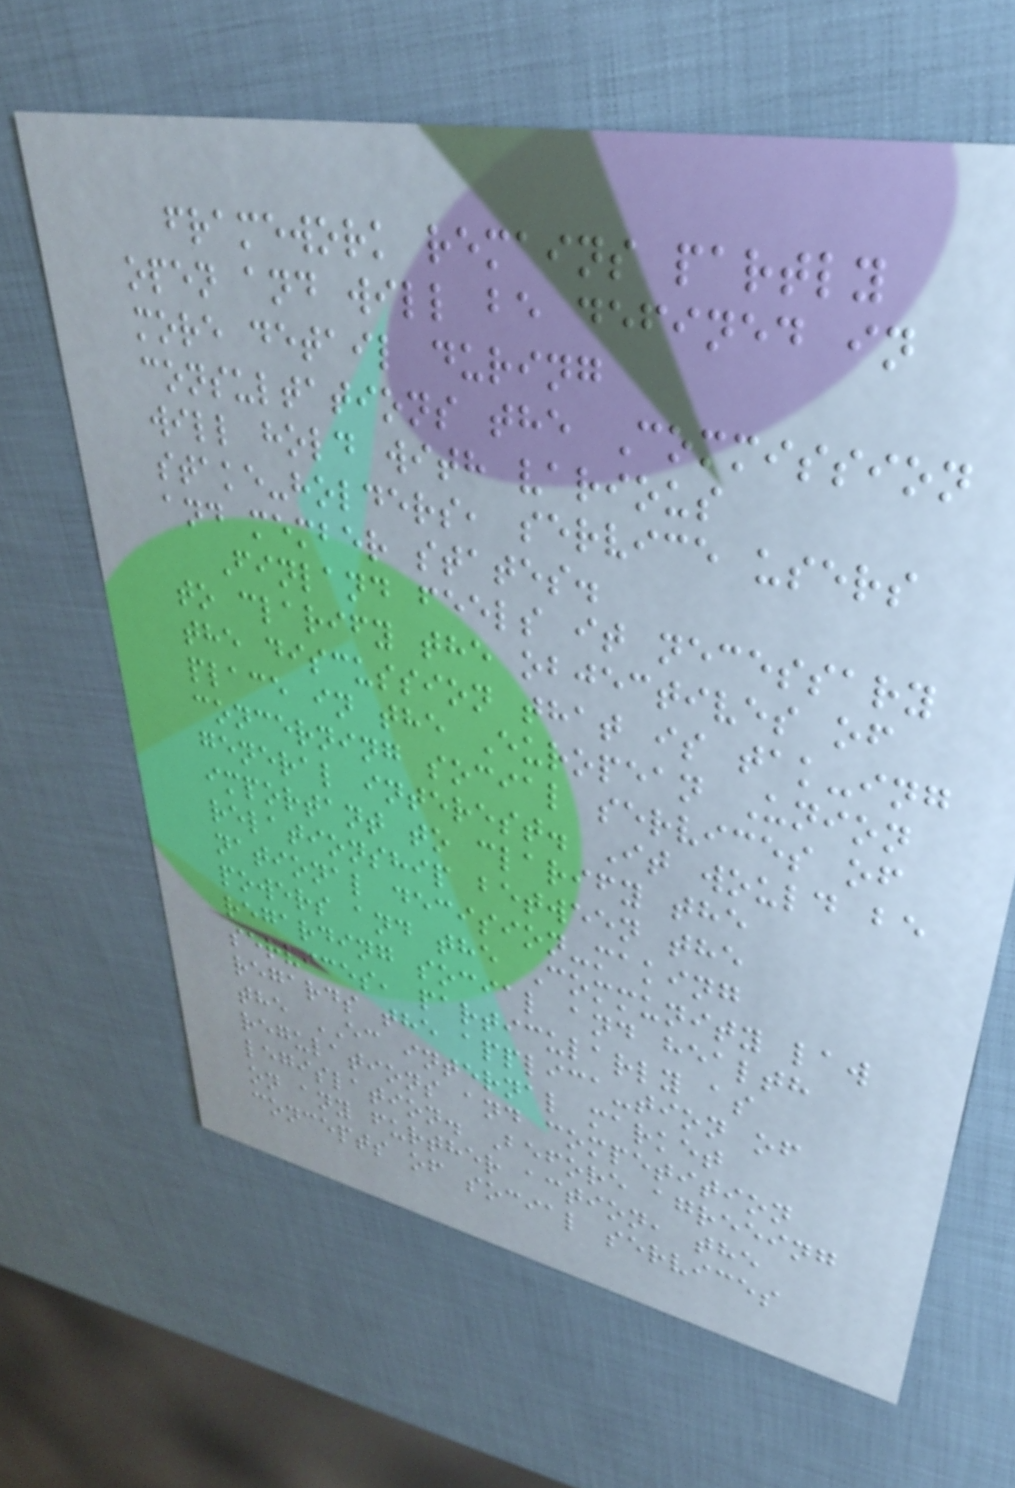framework remains partly
open and will be defined in
more detail during
consultations the Commission
will hold with various
stake-holders, service users
and member states.
Finland feels it necessary
to clarify the objectives of
the discussion that is tak-ing
place in the European Union
concerning social services of
general interest. It would be
important to clarify the
relationship between the
national decision-making
powers and the Community law
regarding social and health
services, particularly as
regards the applica-tion of
the EC internal market
regulations and competition
legislation. Before agreeing
on any further action, the
concepts of social services
